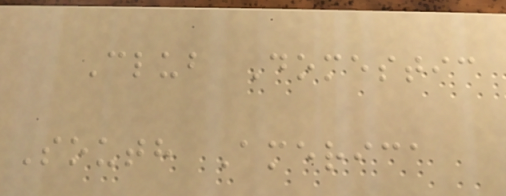Club Domestic
South America
